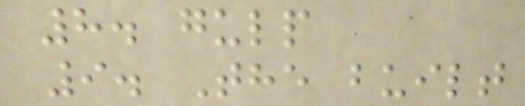8. gulp
9. The built
